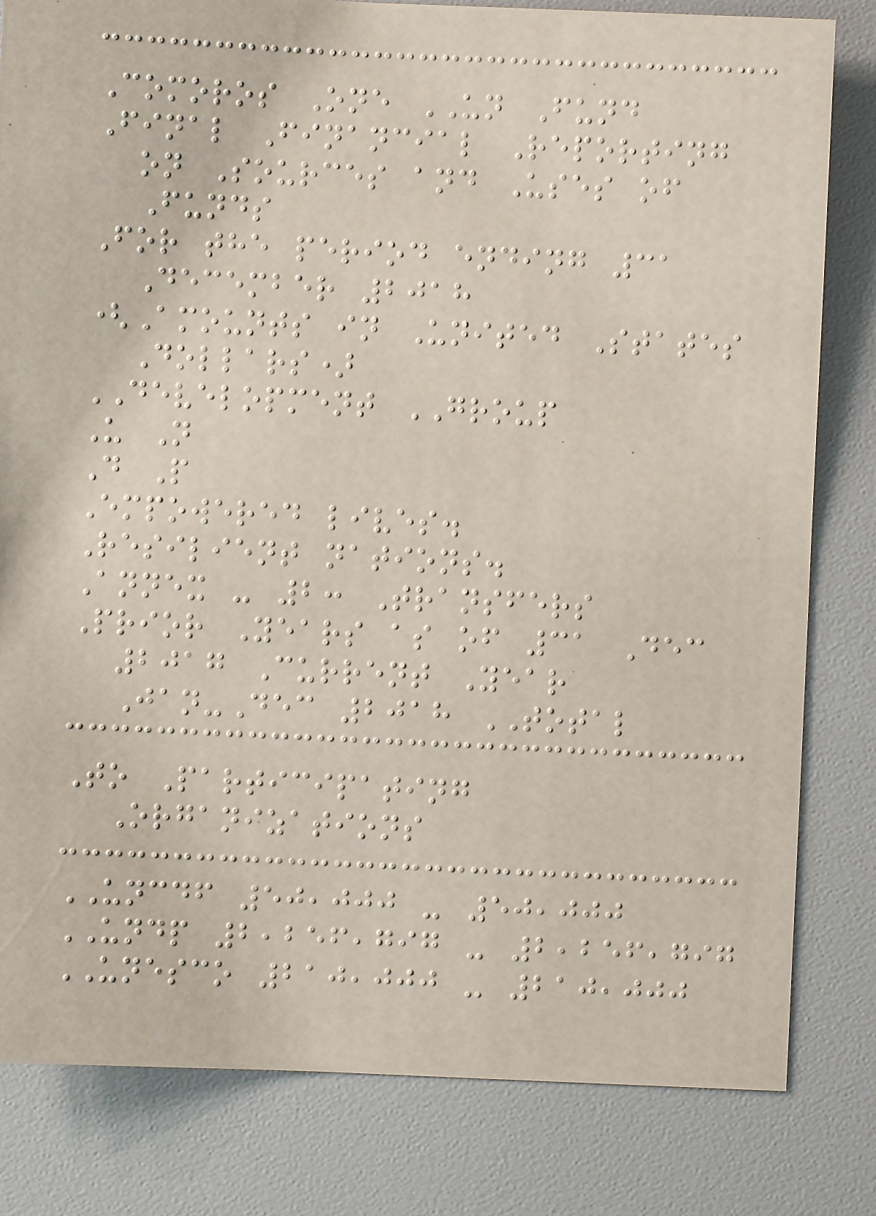Comoros One UN Fund
Final Financial Reporting
on Sources and Uses of
Funds
For the period ending 31
December 2018
(Amounts in United States
Dollars)
DEVELOPMENT GROUP
U N
D P
Empowered lives.
Resilient nations.
Annex - 2: Transfers
Prior Years as of 31 Dec
2017 Current Year
Jan-Dec 2018 TOTAL
To Participating
Organizations
UNCDF 50,000 - 50,000
UNDP 2,256,797 - 2,256,797
UNESCO 210,000 - 210,000
